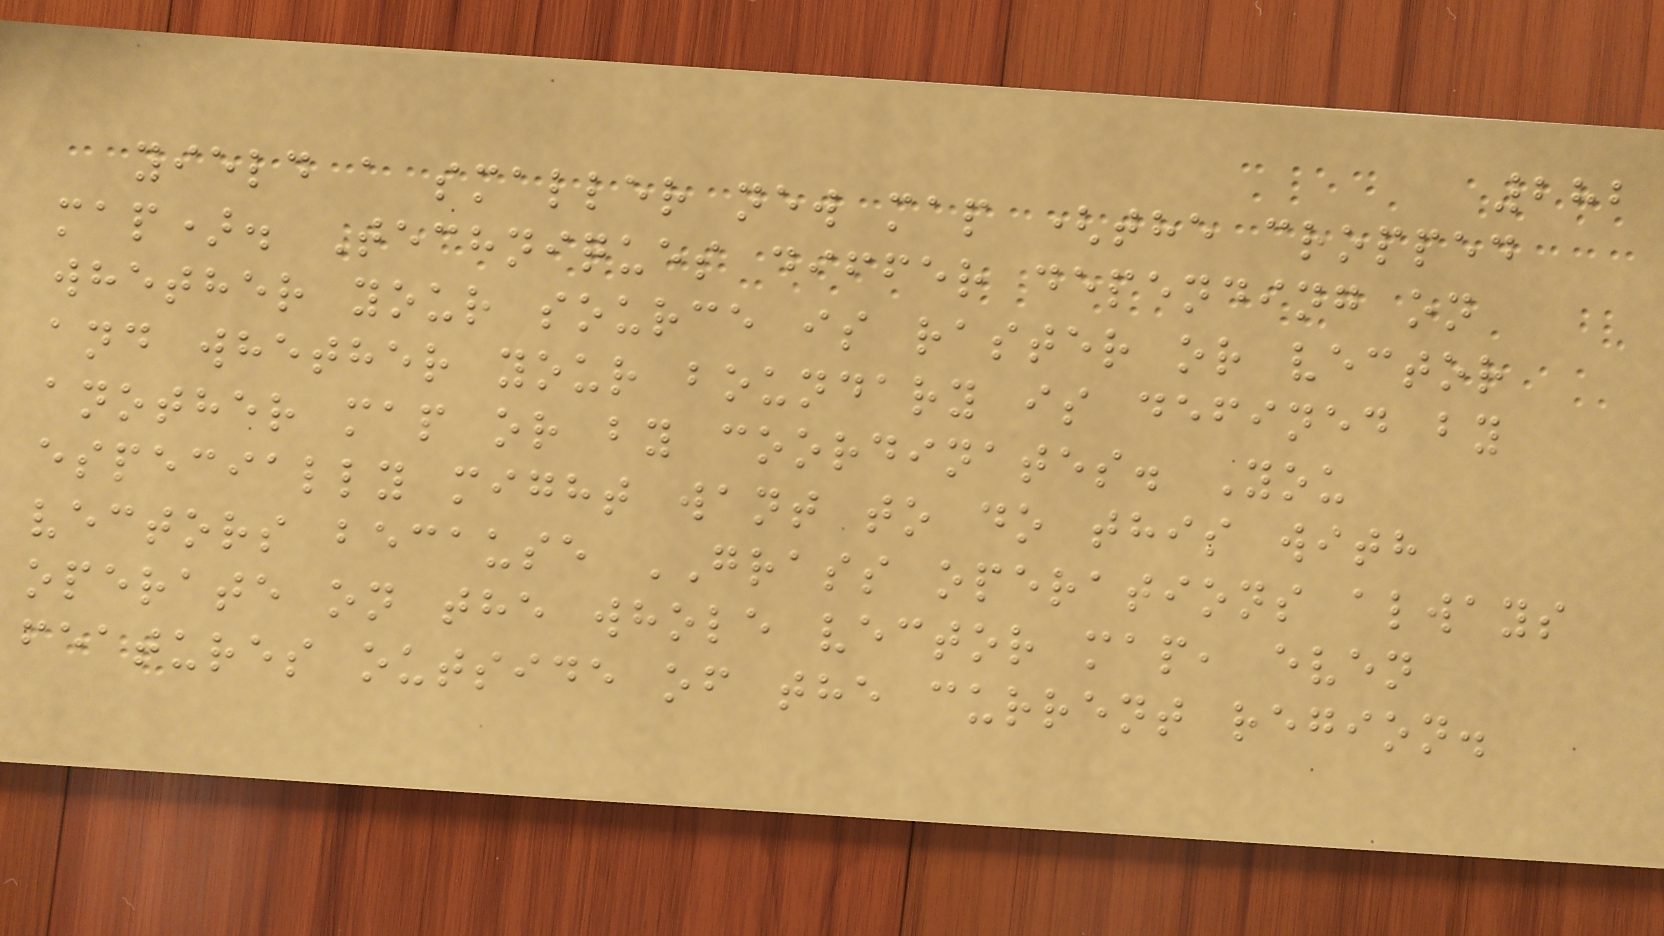282
yield a smaller new map (the cropped
map). Techniques differ depending on
whether your source is raster or vector
and whether your boundary is defined by
another map or by coordinates. You
especially might want to do this with
vectors because GRASS operations always
operate on the whole vector map, even
features outside of the current region.
